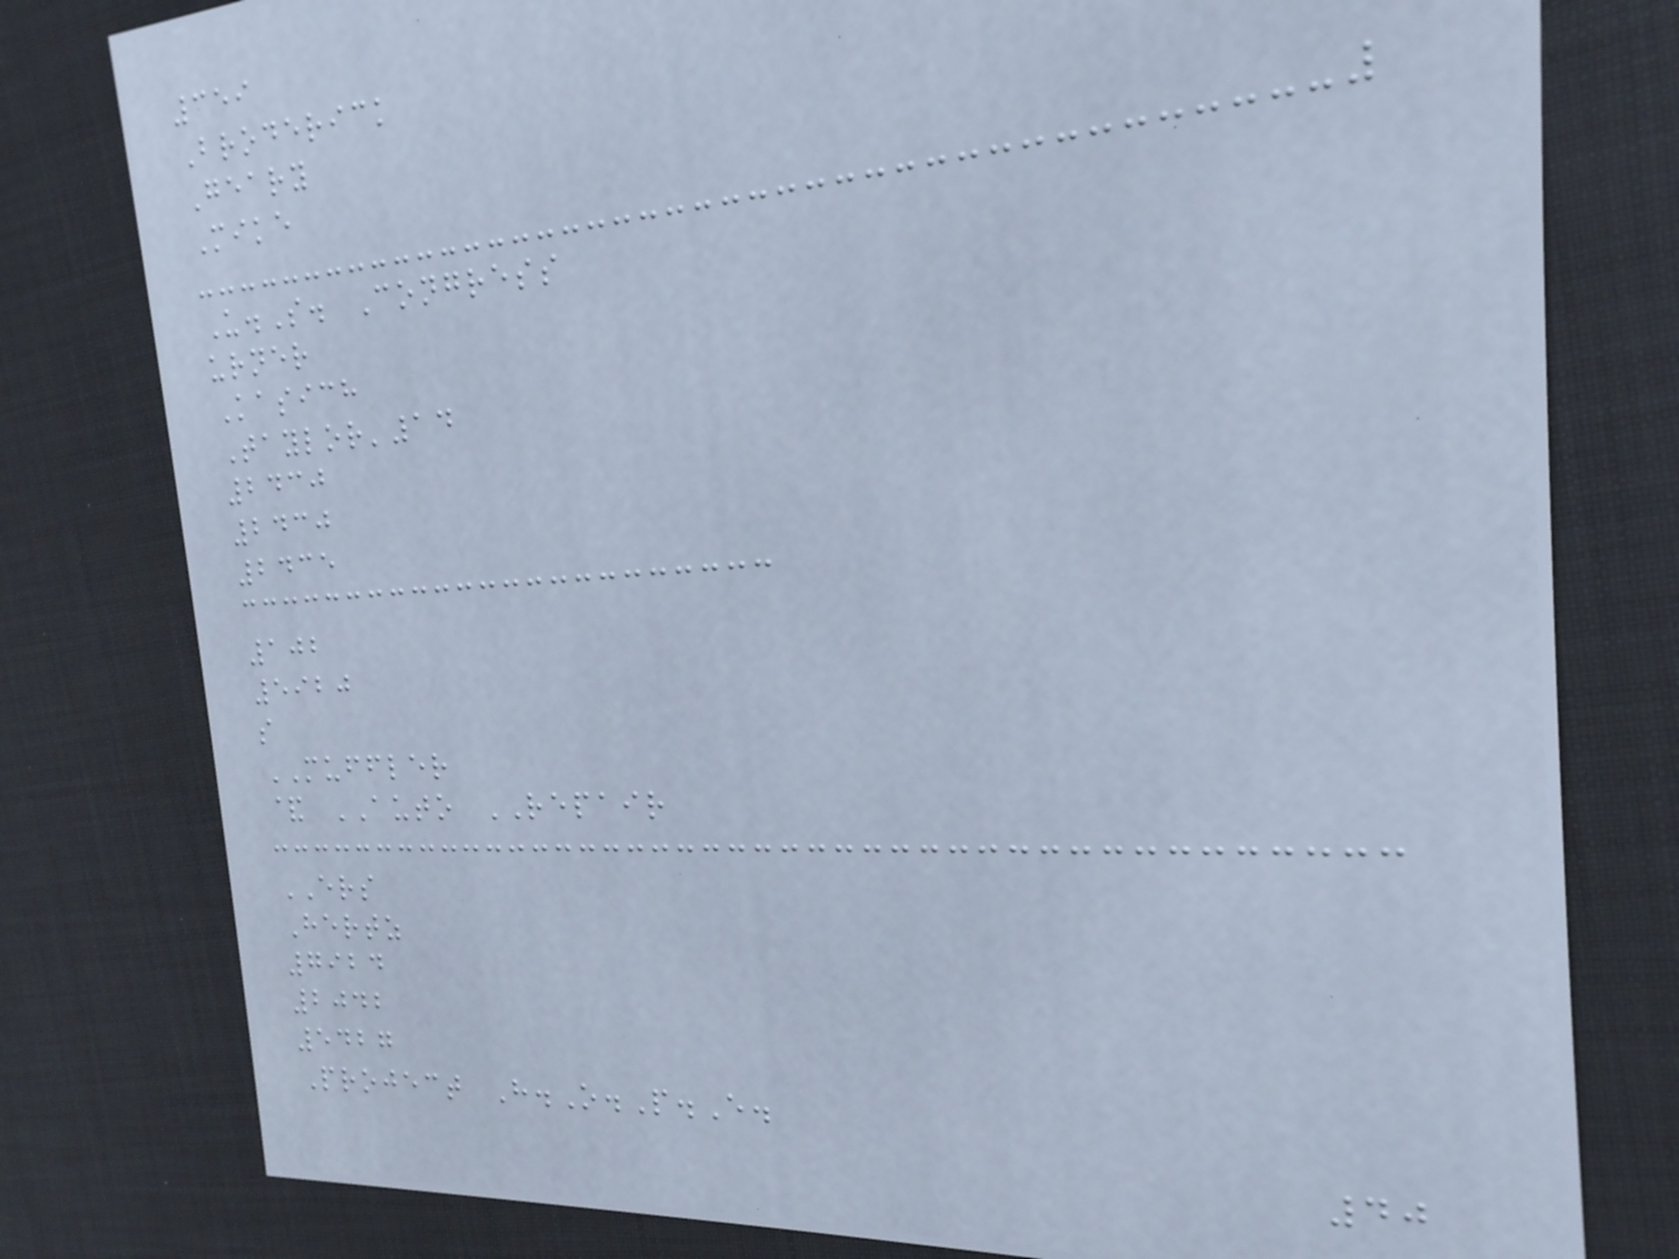359
Broderick
Geary
Mike
U.S. Congress
urner
Kasich
Taylor'14
2430
2430
2435
102
5920
s
MUFFLER
& AUTO REPAIR
ERS
Hertz
7924
2042
5427
Project H.O.P.E.
40
